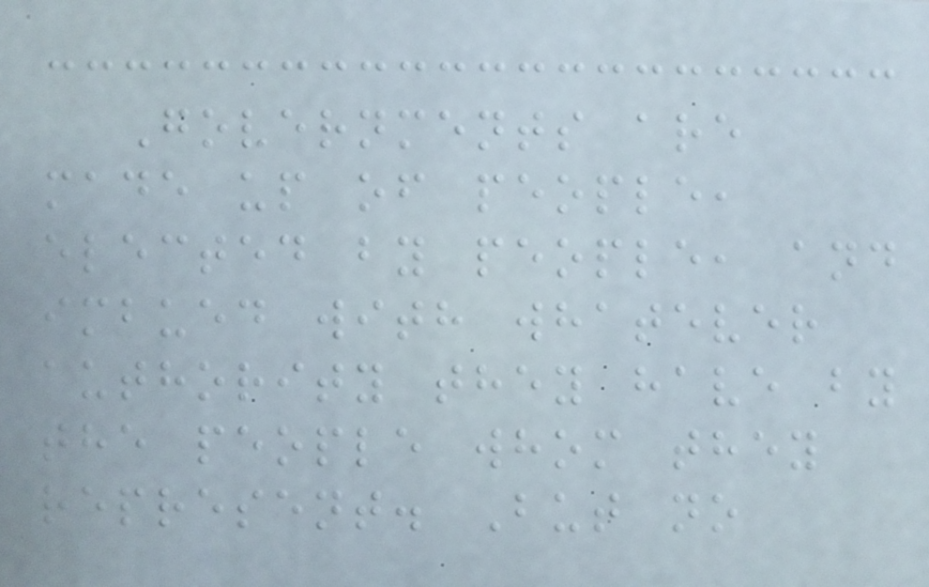Governments are
made up of people,
elected by people, and
imbued with whatever
authority they have by
the people whom they
represent. But no
